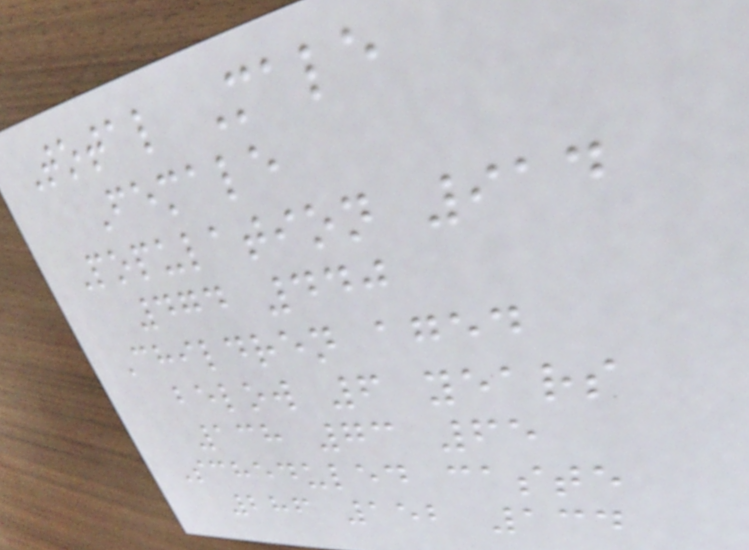Total Male
Female
Population 914
474 440
Children aged
below 6 years
138 73 65
Scheduled caste
286 152 134
